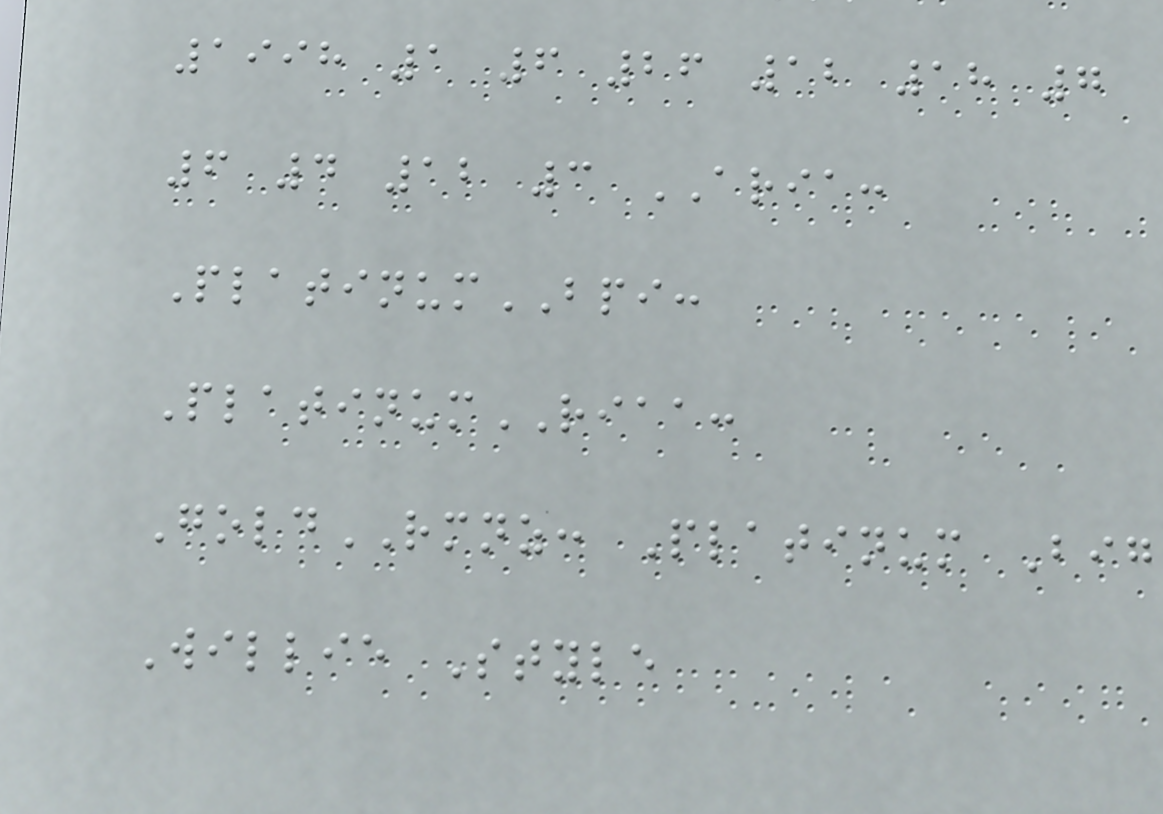1998 1 6 26 12 18 7
6 4 12 3 ARIA:
PlatinumBPI:
PlatinumRIAA:
GoldRMNZ: Platinum Big
Willie Style
